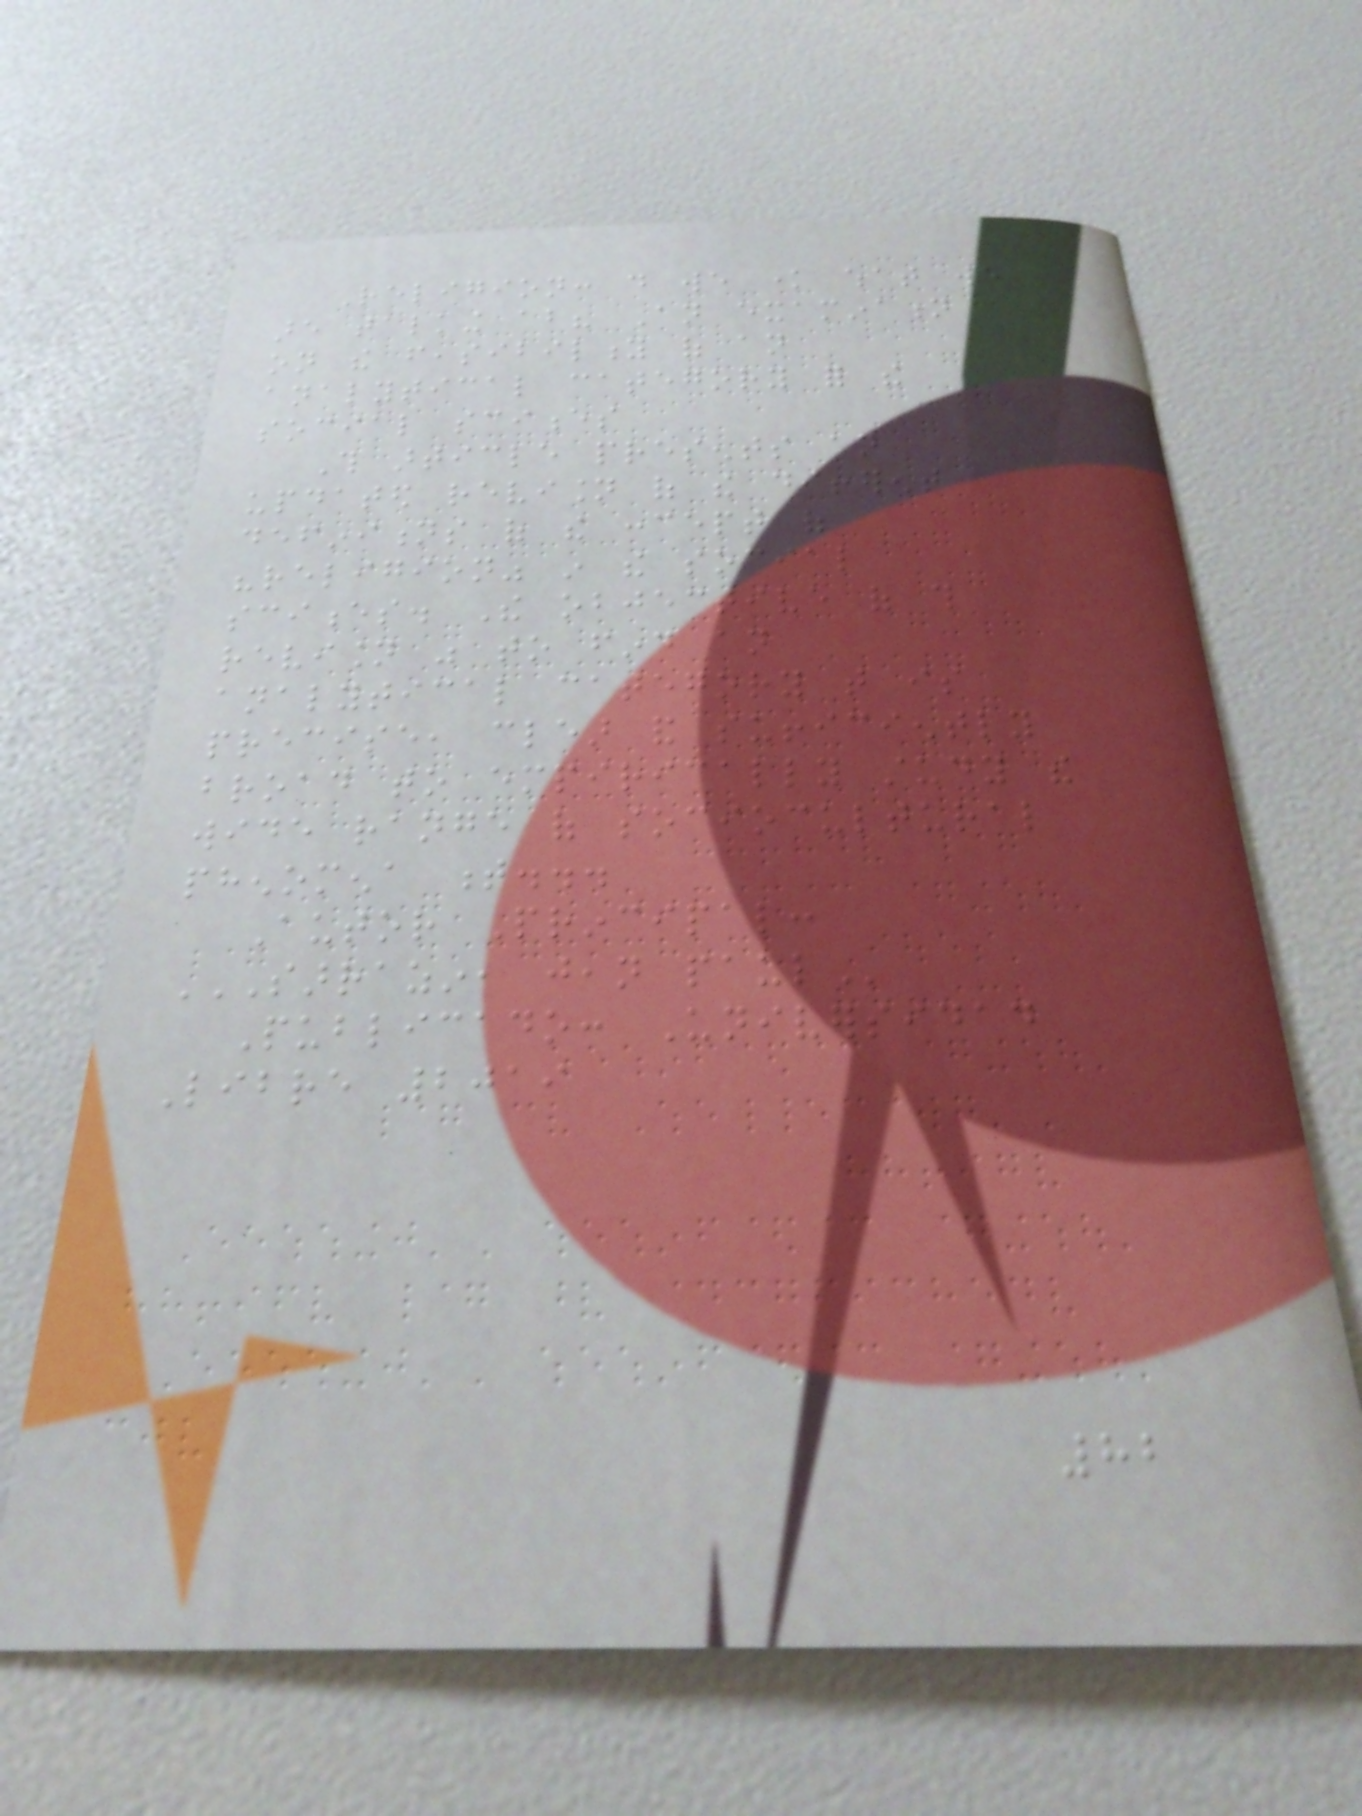Religion: do we know what we
are talking about? An examination
on the feasibility of an
analytical category for the
social sciences
This article presents an
updated revision of the different
definitions of the concept of
"religion" in the social
sciences. The objective of this
revision was to find an
analytical category that is
precise, clear and sufficiently
broad to empirically study the
wide range of sociocultural
phenomena t...
Autor Principal:
SARRAZIN, JEAN PAUL
Publicado: Universidad
Libre 2019
82
